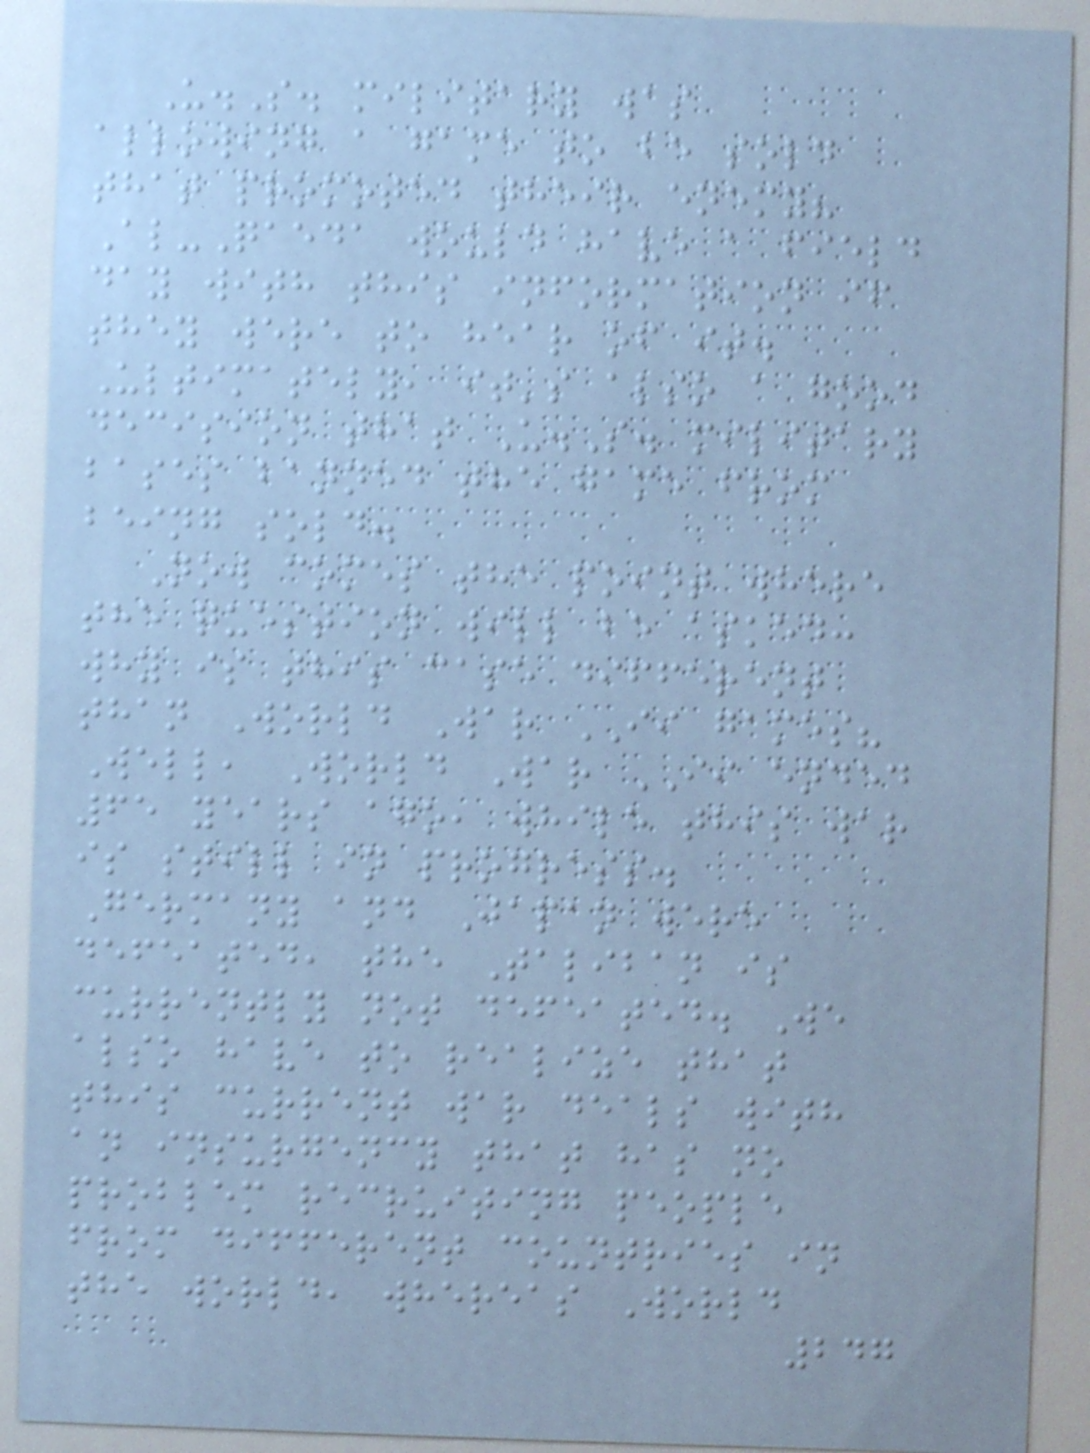U.S. military was
allowing a game to be sold
that promoted their enemy?
Al-Qaeda would have a field
day with this information if
they were to hear of it.
Ultimately, it's also a good
decision that U.S. military
bases banned the game from
being sold.
Now comes the point where
the question will be asked:
why is this case different
than World War II games?
Well, World War II ended
65 years ago, while this war
is still in progress.
Germany and Japan were
defeated, the Taliban is
currently not defeated. We
also have to realize that
this current war deals with
an insurgency that has no
problem recruiting people
from different countries in
the world, whereas World
247
